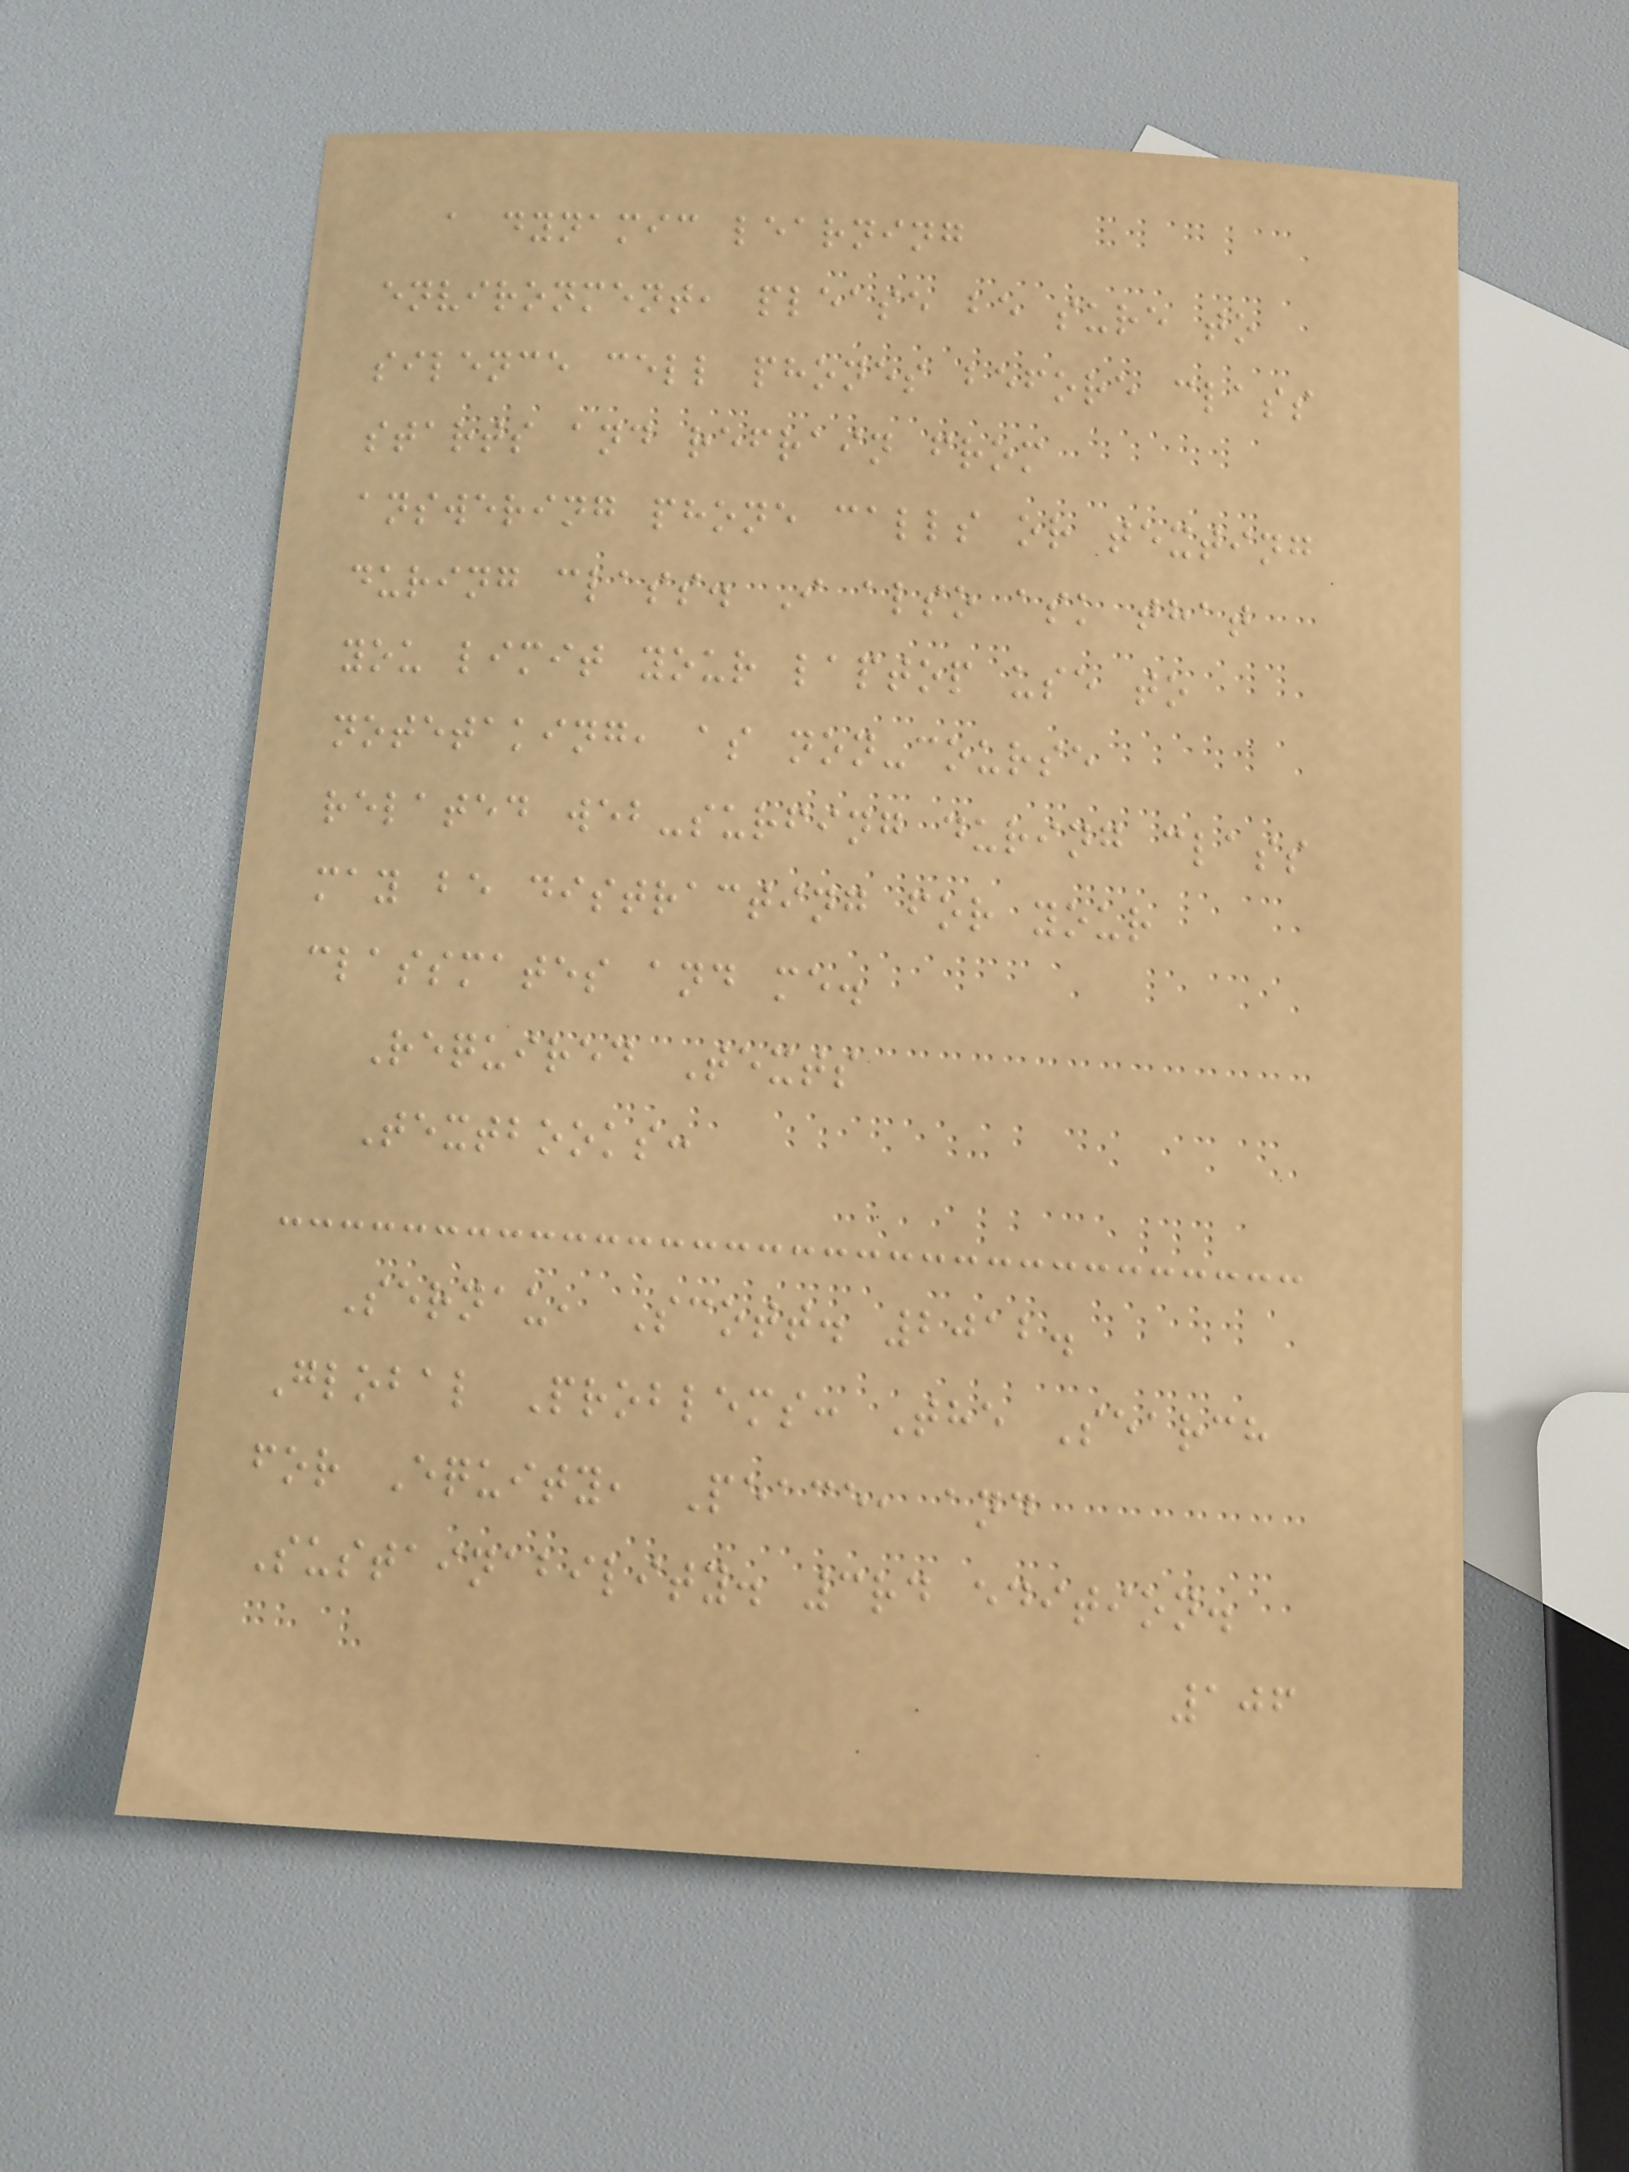a dynamic learning
environment, please be sure to
silence cell phones before class
starts and refrain from
answering phone calls or texting
during class. I also ask that
you limit your laptop use to
notetaking, as non-course
related web-surfing during class
may be distracting for your
classmates and me.
Required Texts
Textbooks:
Sernau, Scott. 2012.
Global Problems: The Search
for Equity, Peace, and
Sustainability. 3rd edition.
106
